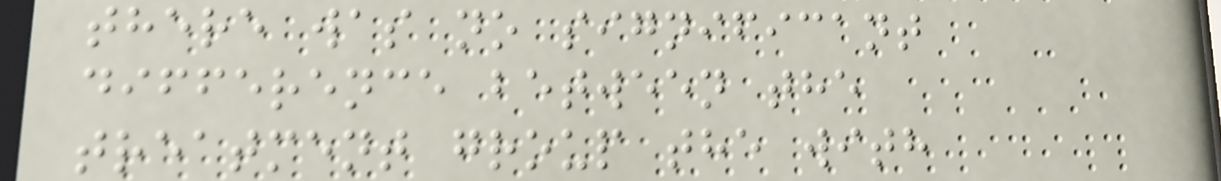there was no significant
difference between the
treatment group the with
